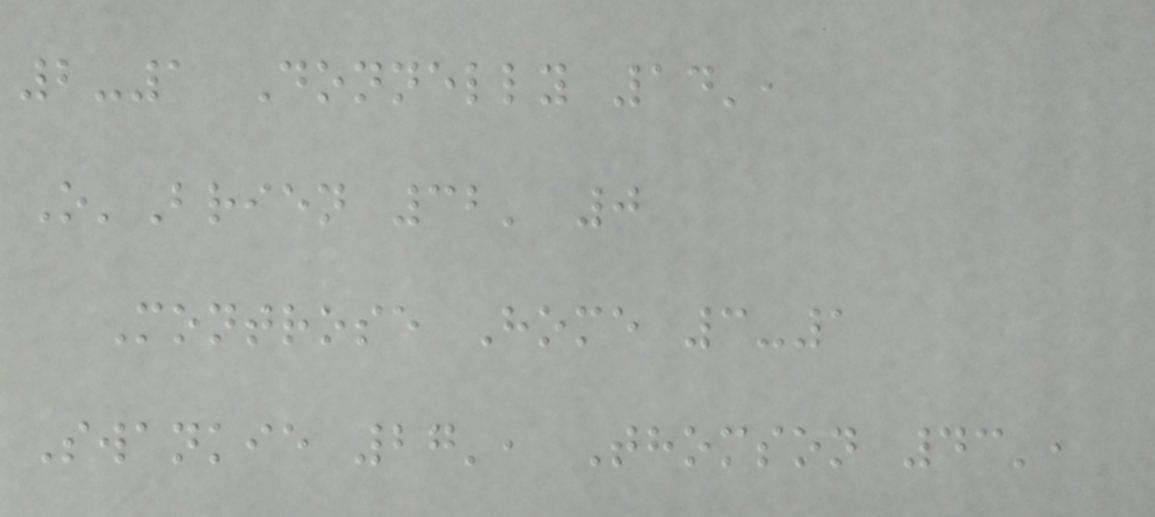2-1 Donnelly 14',
O'Brien 32' 0
Montrose Home 3-1
Swankie 27', Thomson 43',
